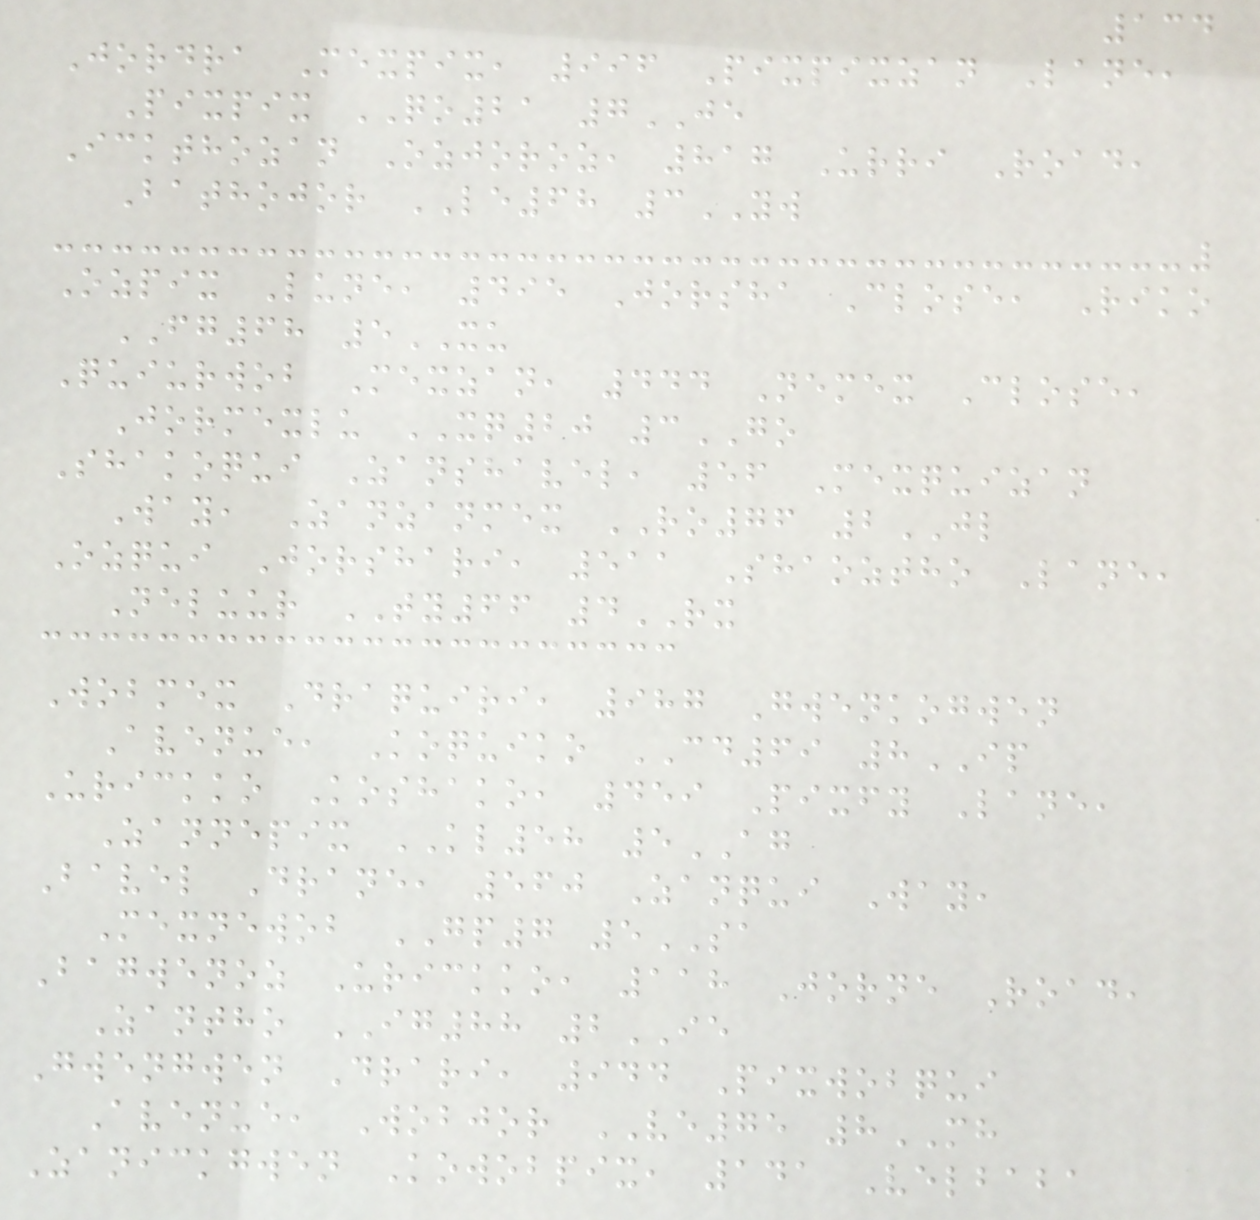134
Jordra Mexpix, 996 Pixpixzan Lane,
Pixpix QO21 7JE
Ickthozan Ozjoroz, 817 Urri Road,
Bathojor LE68 3YW
Ozpix Lune, 495 Jorsha Close, Riko
FG68 5XU
Quiurwob Mexzan, 444 Nemex Close,
Jormexlu XQ20 3GO
Shakoqui Zanshavel, 56 Mexquizan
Way, Zanzanmex RO76 2JL
Ozqui Jorshari, 511 Shaoztho Lane,
Neluur TY66 4RX
Wobmex Draquiri, 987 Gwenkogwen
Avenue, Koquiko CD69 8IP
Urickko Koshako, 459 Pixfy Lane,
Zannepix KL58 5AG
Bavel Drane, 560 Zanqui Way,
Mexnewob GP7 5SA
Bagwenoz Urickko, 118 Jorne Road,
Zantho IG88 2IE
Gwengwen Drari, 944 Pixwobqui
Avenue, Wobjor VE75 8MH
Zanickgwen Kowobpix, 141 Velbaba
